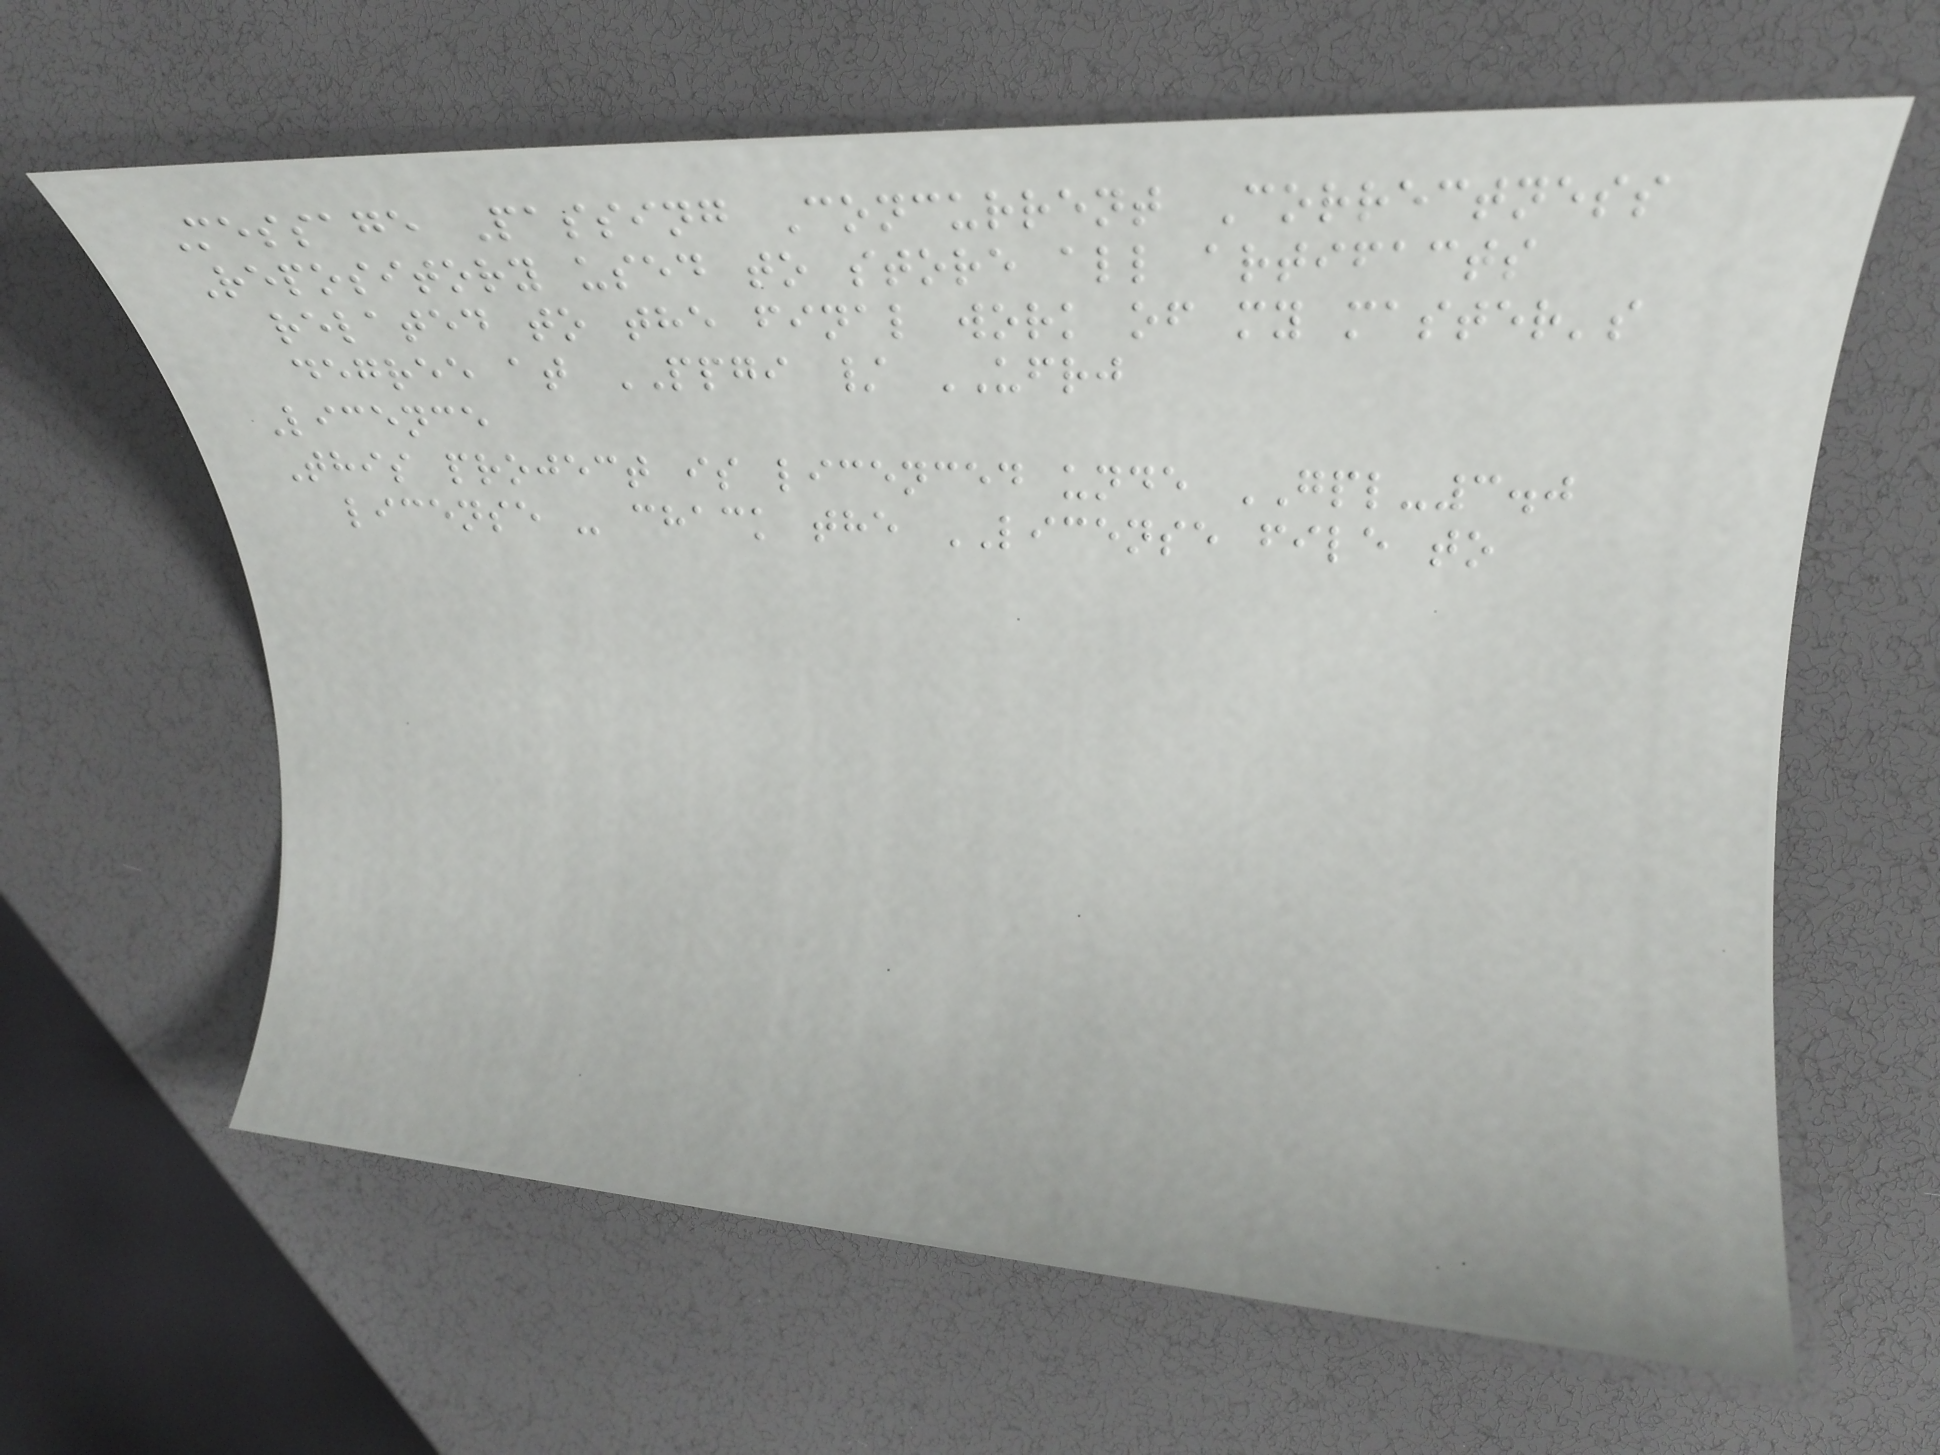Message Passing Concurrent Correctness
Repository used to store all artifacts
related to the final work of my master's
degree at PPGI / UFRJ
Licence
This project is licenced unde GPL-3.0
license - chack the LICENSE file to
